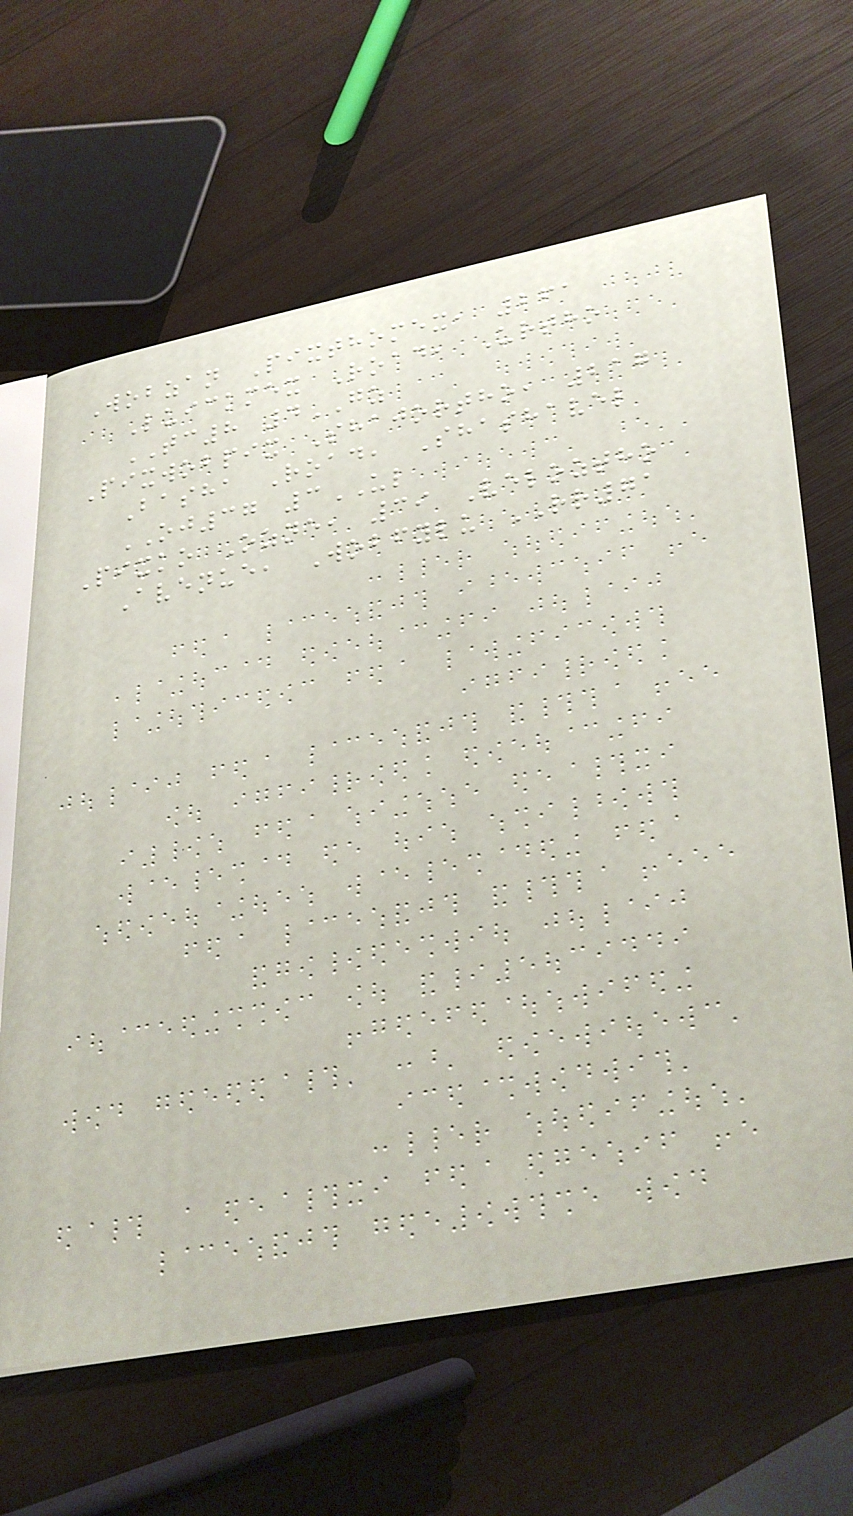Wobzan Pixthomex, 261
Luickmex Road, Urtho
TC8 4GZ
Pixwobpix Shajortho, 217
Basha Road, Shashavel
OJ37 3UL
Pixko Ozne, 39 Veloztho
Avenue, Wobfylu RR71
